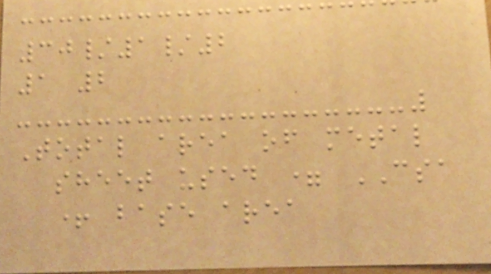30/1/2
1 2
Total area of metal
sheet used = CSA
+ base area
